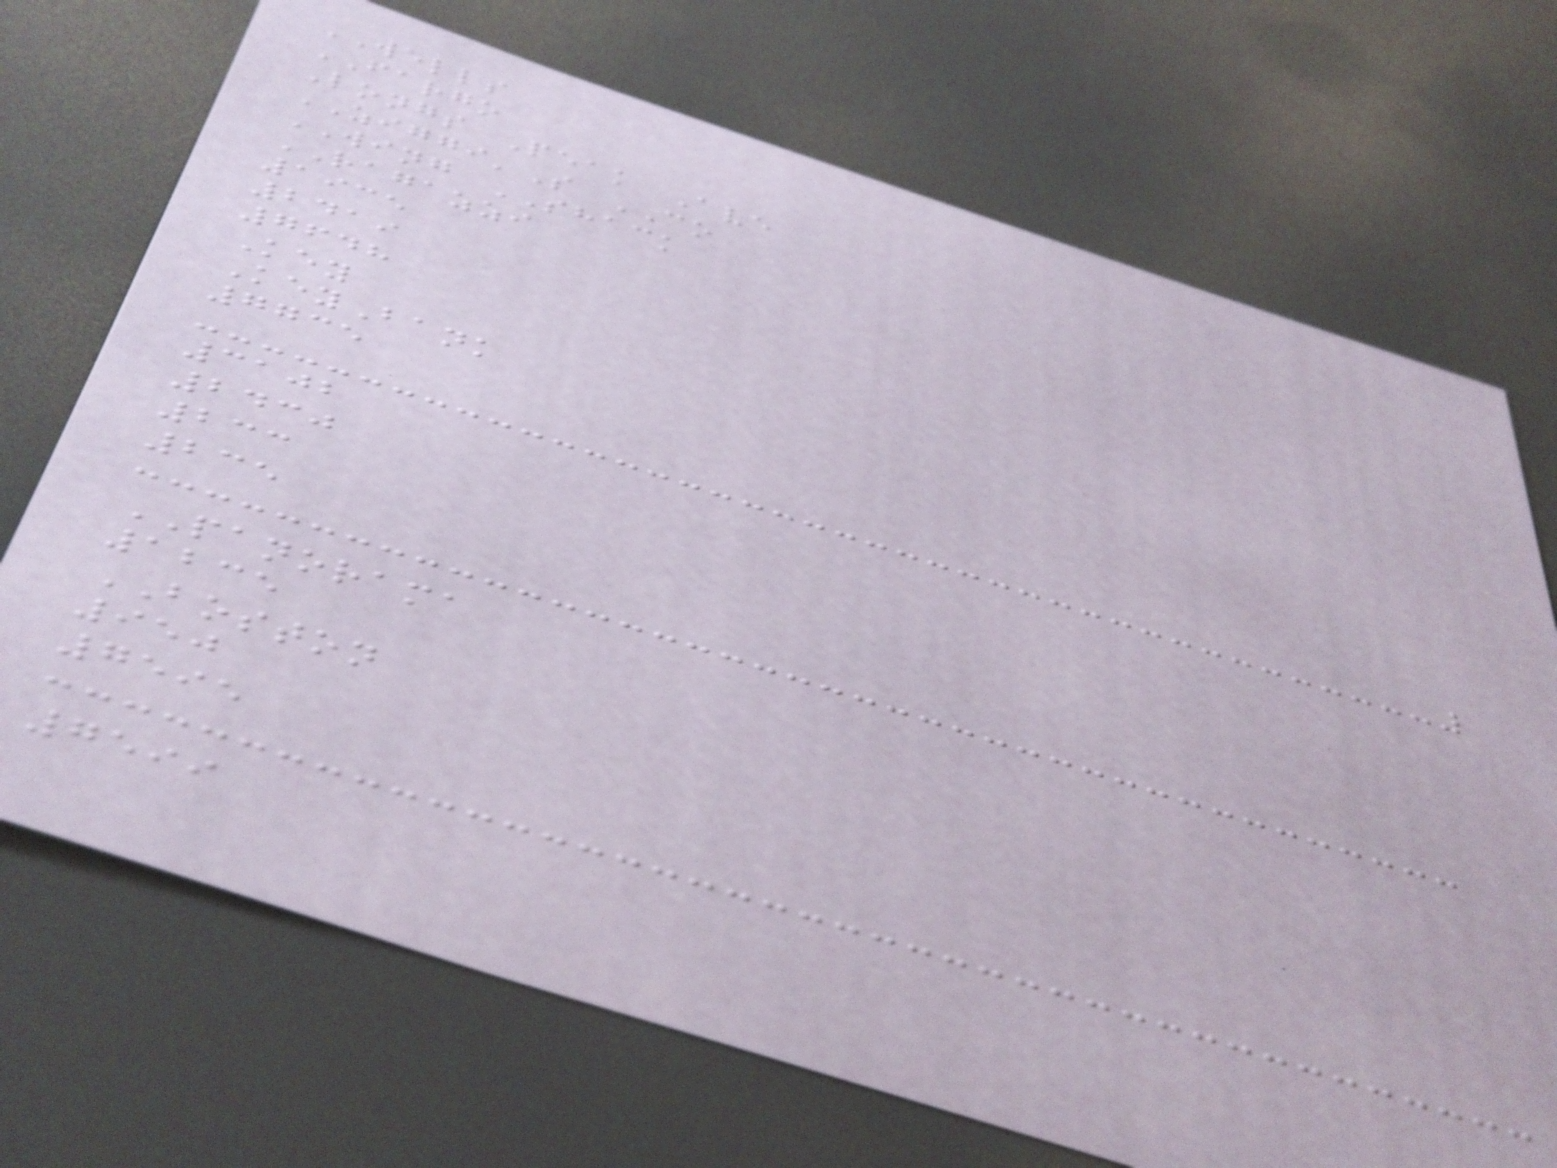WELLS
FARGO
Longs Peak Ave
ZIGGI'S CO
WING SHACK
RAGAZZI
1935
2419
7648
Key
KeyBank
7735
3102
2430
233
235
PANORAMA
1235
BOSTON
950
7595
7599
